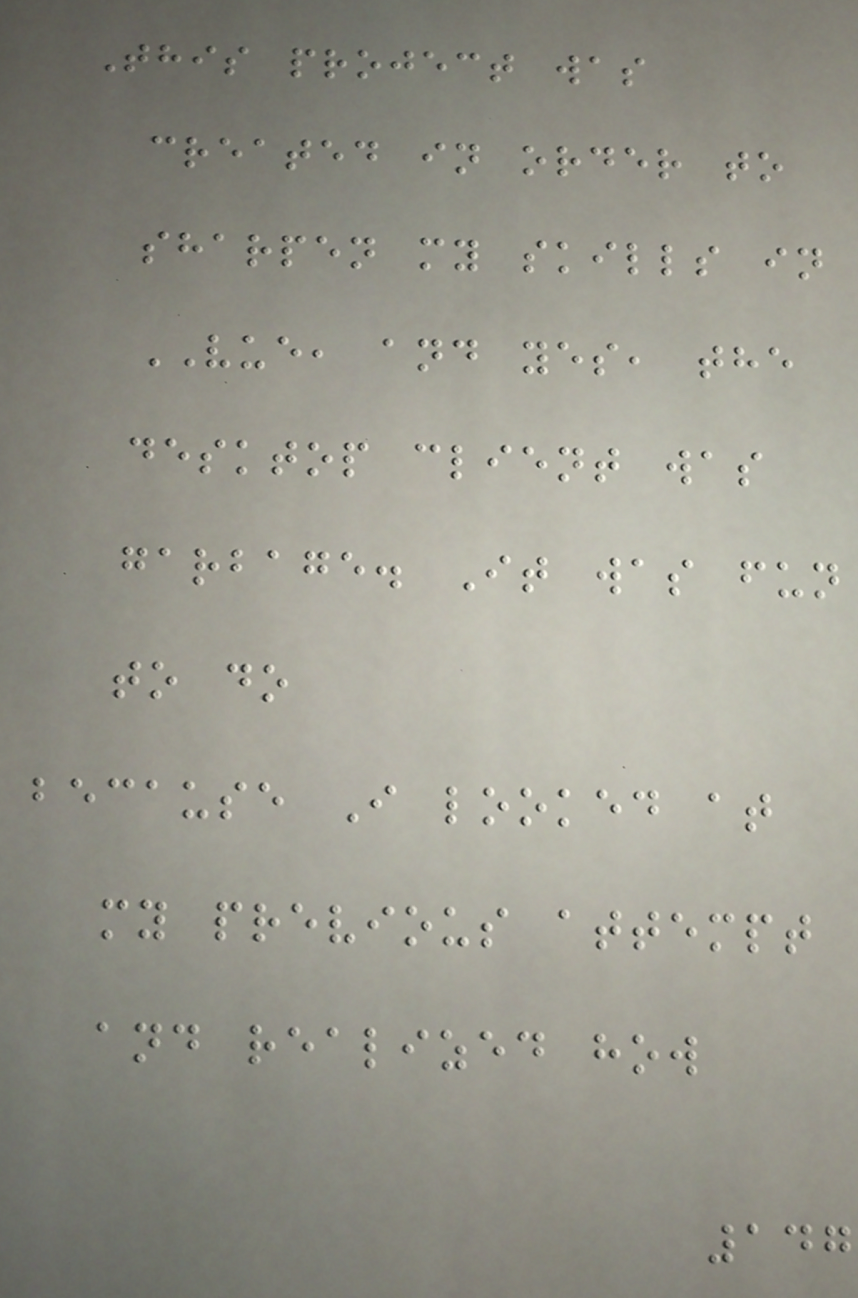This project was
created in order to
sharpen my skills in
VUE, and yes, the
desktop client was
garbage. It was fun
to do
because I looked at
my previous attempt
and realized how
147
